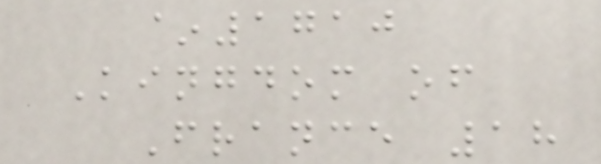~1710
Kingdom of
France 18
